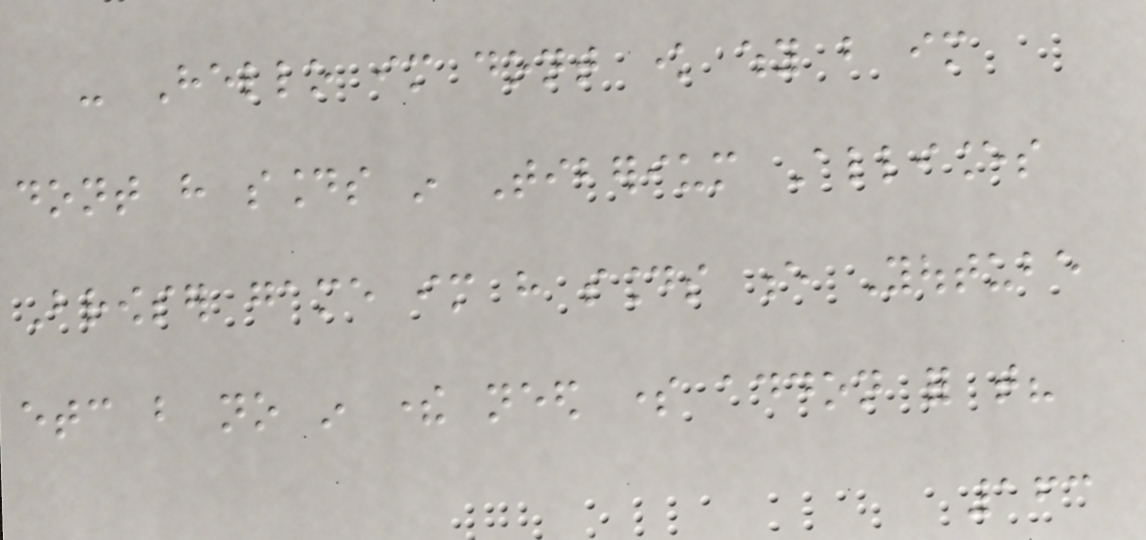- Hello im dont know why but im
dont have sounds in Tiberium Alliances
Browser game im have sounds e Youtube
etc but no in there need some addon for that?
163
